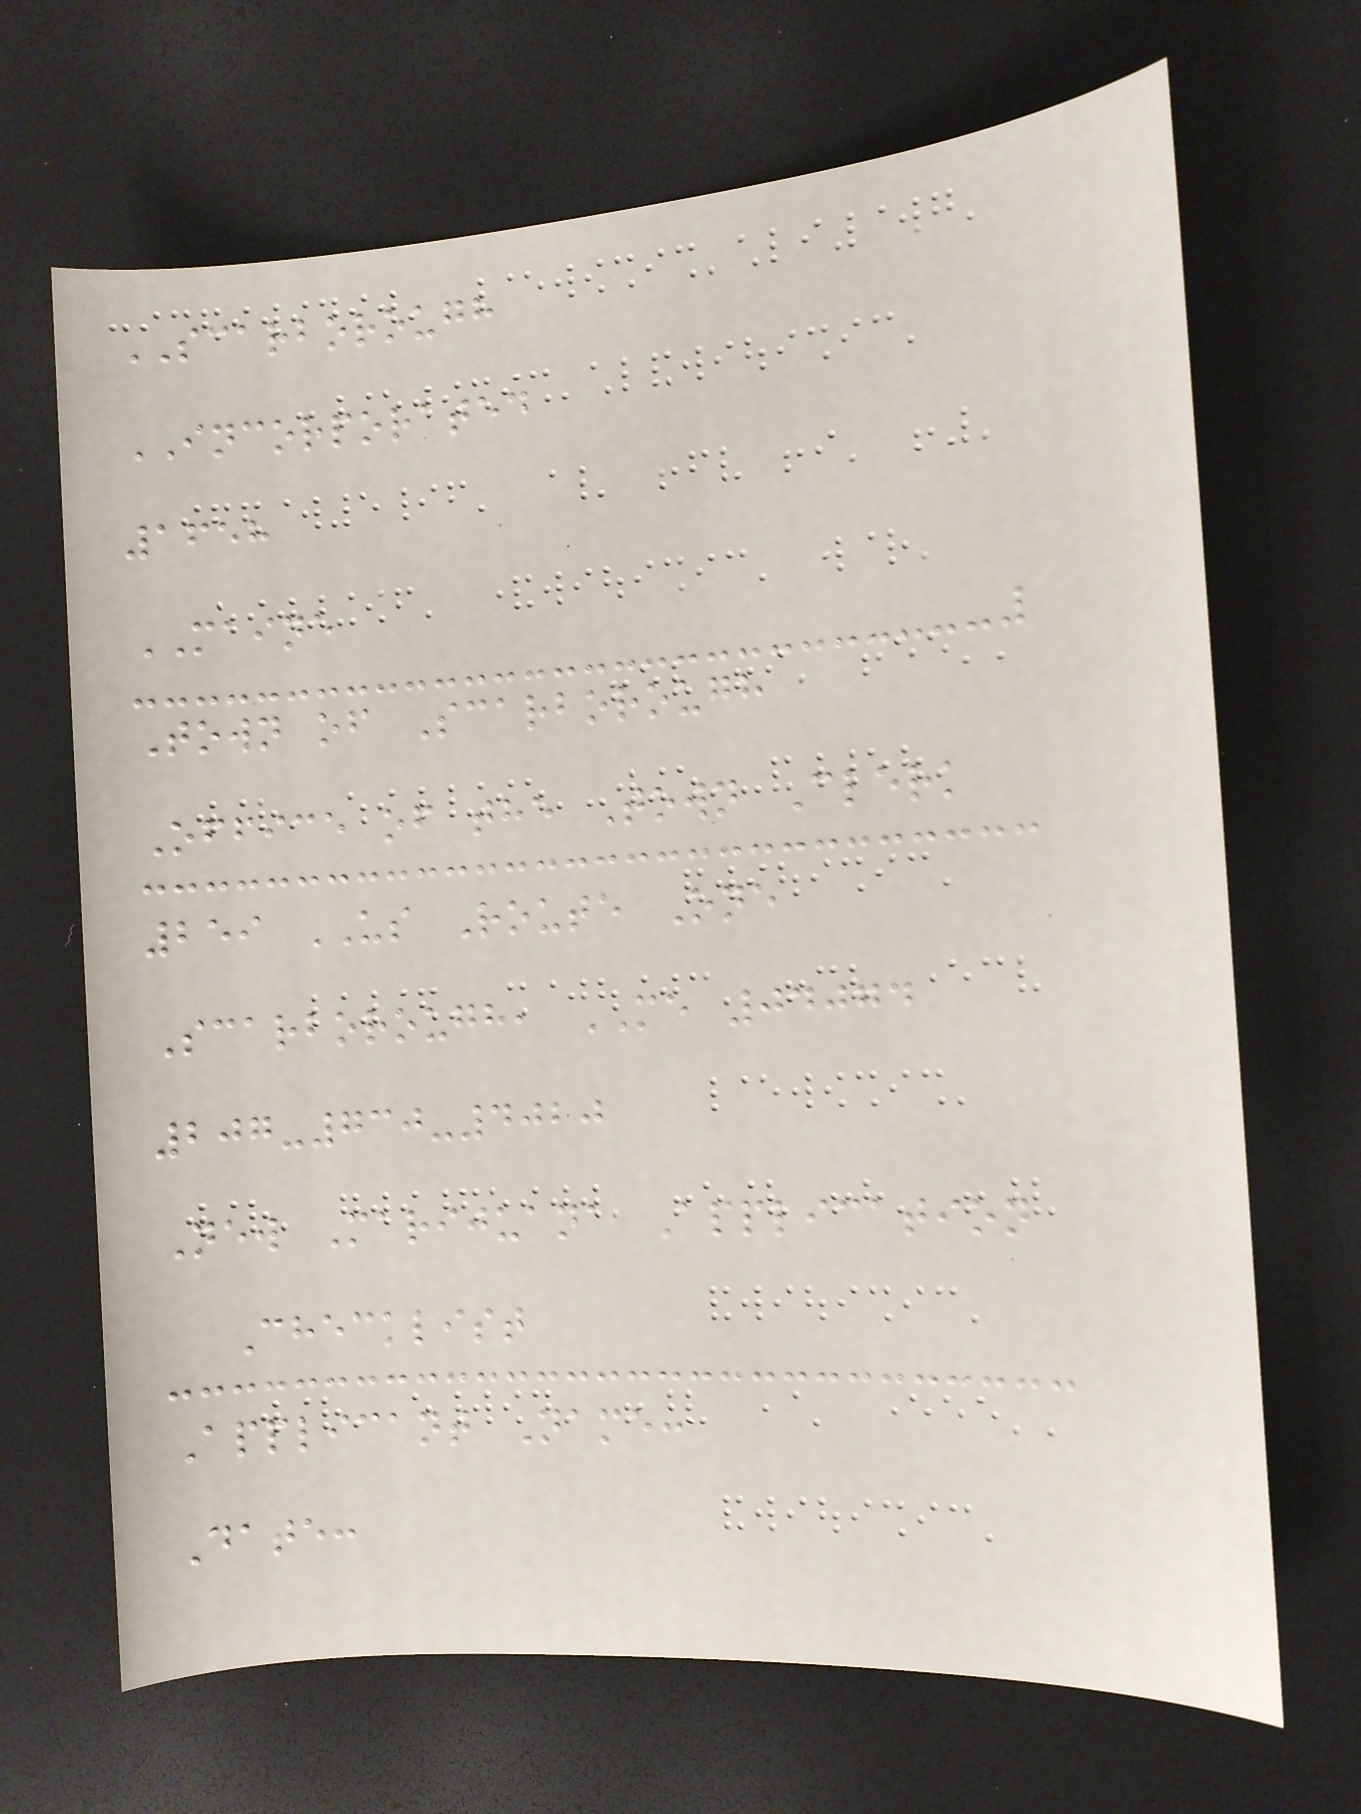SCARBOROUGH
INCORPORATED
1658
MAINE
Town of Scarborough
Office of the Town Clerk
259 US Route One
Scarborough, ME 04074
207-730-4020
New Marijuana Application
Checklist
Applicant Name:
Date:
